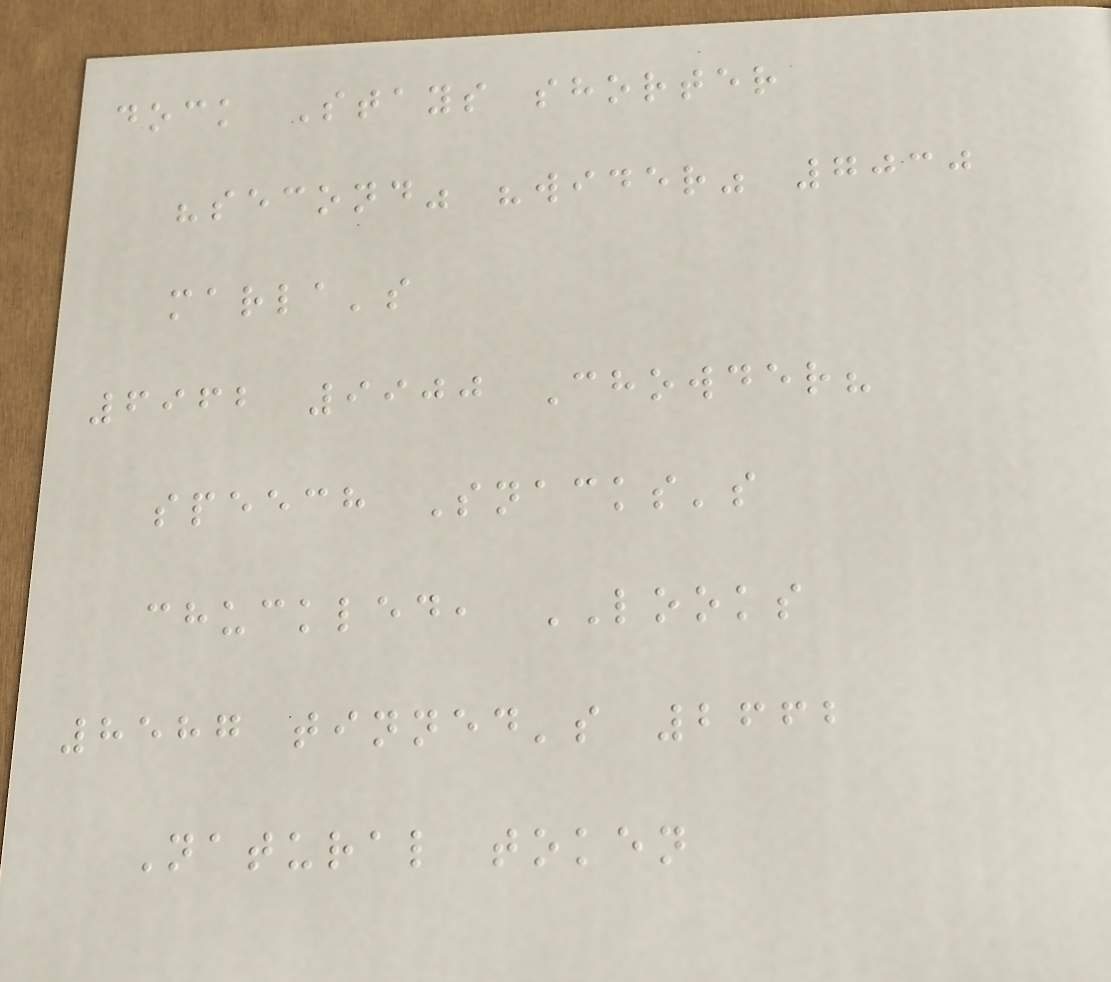dock Stays shorter
"second" "wider" 7030
marla's
6962 9900 Chowder?
speech Snacks's
chuckled, LOOKS
8587 tinned's 2662
Natural token
